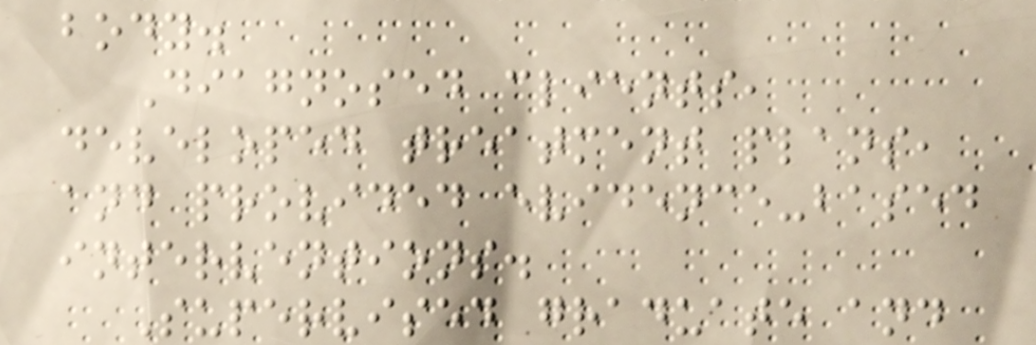body.
Diagnosed clients,
developed treatment plans,
and provided evidence-based
interventions.
Supervised graduate and
